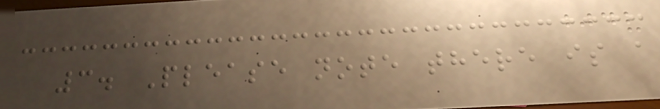3. Please note there is a
